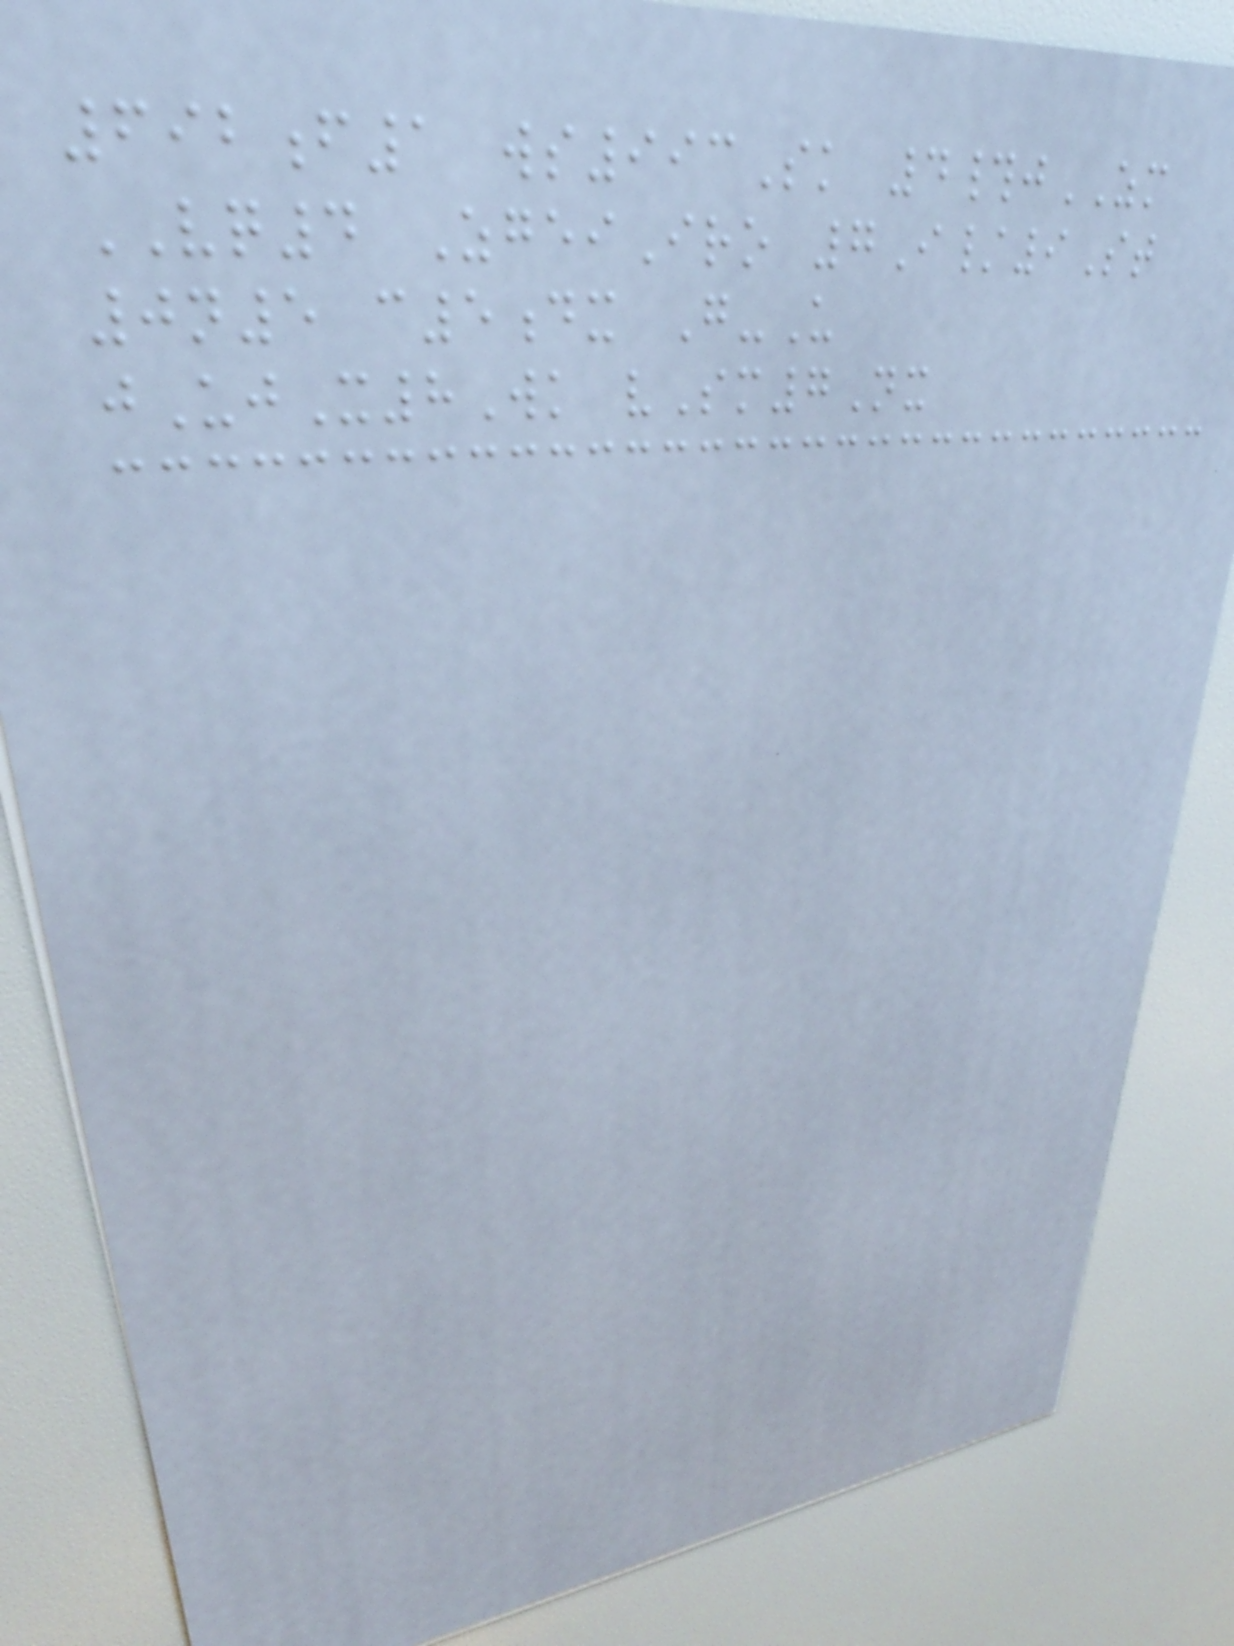692f1 ws993Sk 4#jZM
VQ4 ZgeiIro 7I/9St
0n5 c5dx G-U
jUjX8Wk vSm7Nx
